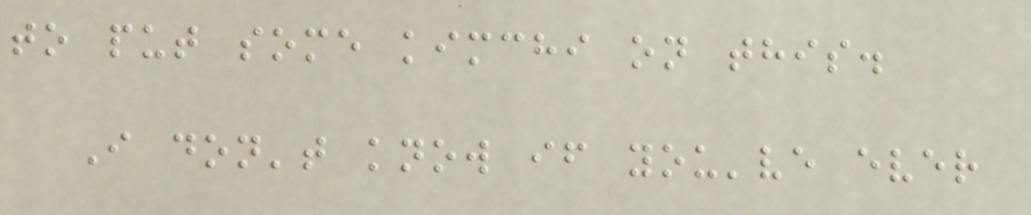to put some kimchi on this.
I don't know if you've ever
